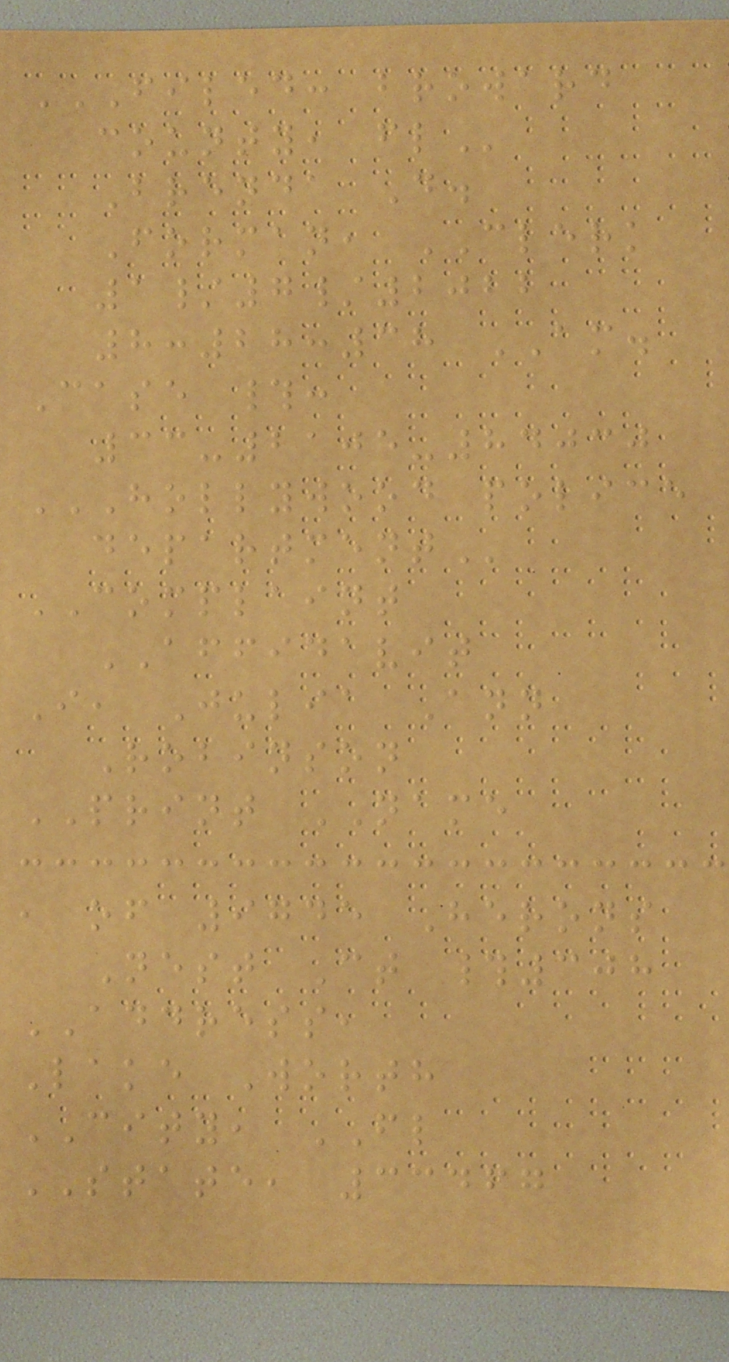FILED: BROWARD
COUNTY, FL
Brenda D.
Forman, CLERK
1/7/2022
8:28:38 AM.
Case #:
33-2105-84030
HOLLYWOOD POLICE
DEPARTMENT
COMPLAINT
AFFIDAVIT
I, Julia Ann
Robinson
PRINT NAME
, of 9745 Herons
Nest Ct #308
ADDRESS,
Lake Worth
CITY, FL
STATE, 33467
